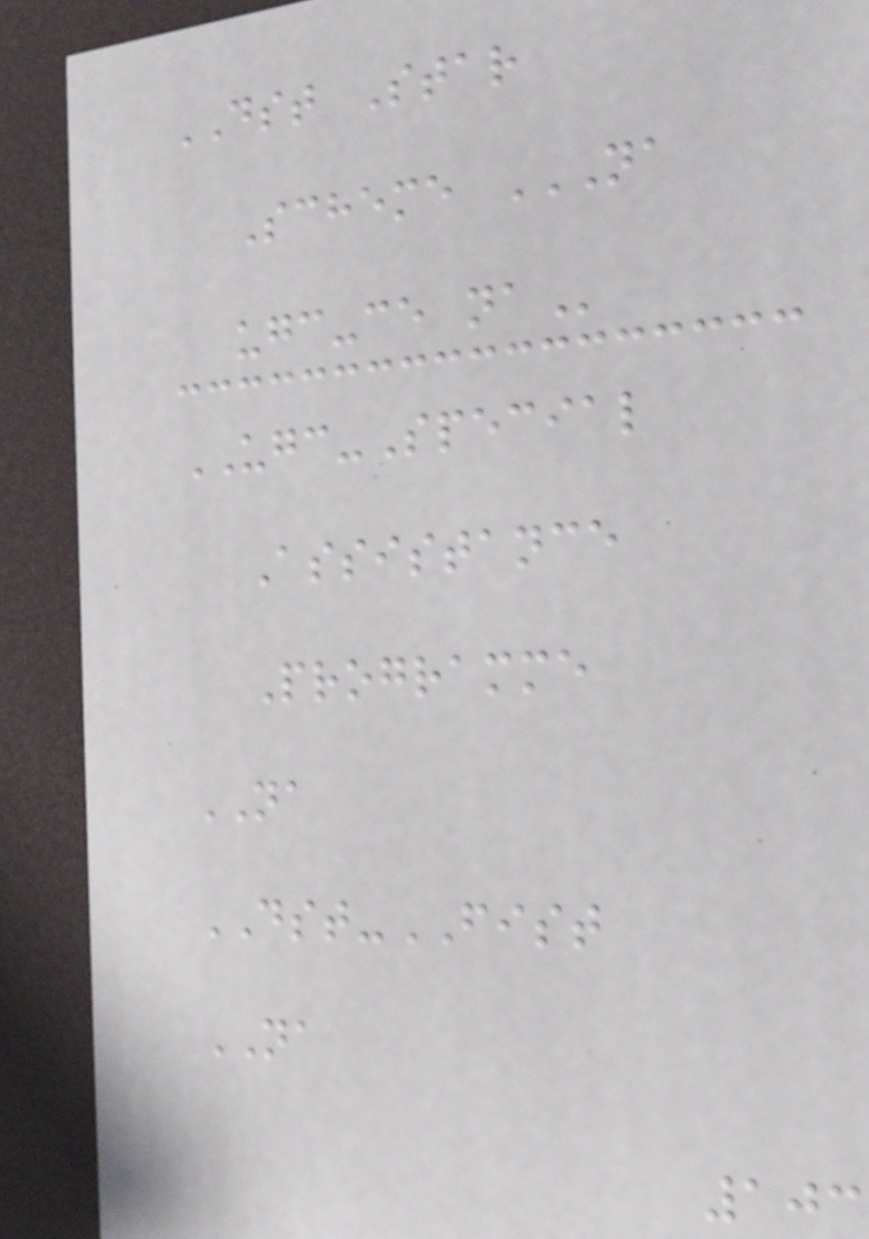DST Star
Scheme NA
UGC-CE NA
UGC-Special
Assistance
Programme
NA
DST-FIST
NA
103
